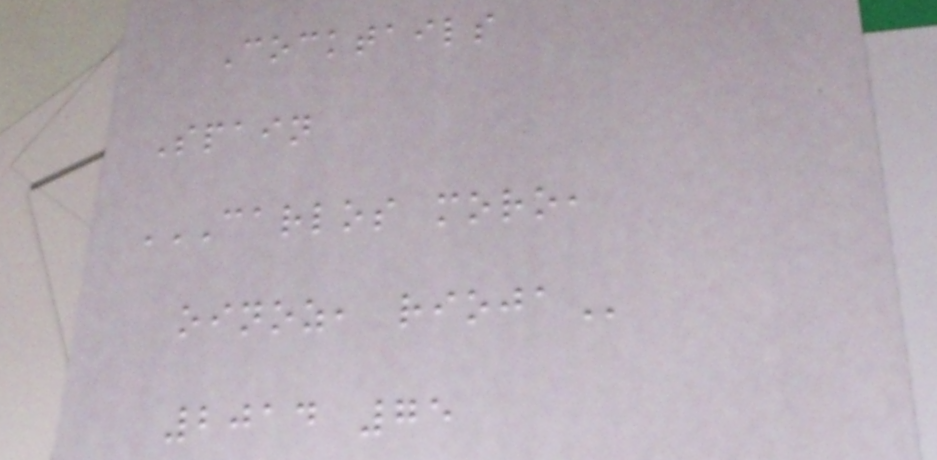Cocktails
Spain
CARLOS MORO,
OINOZ, RIOJA
2014 75
